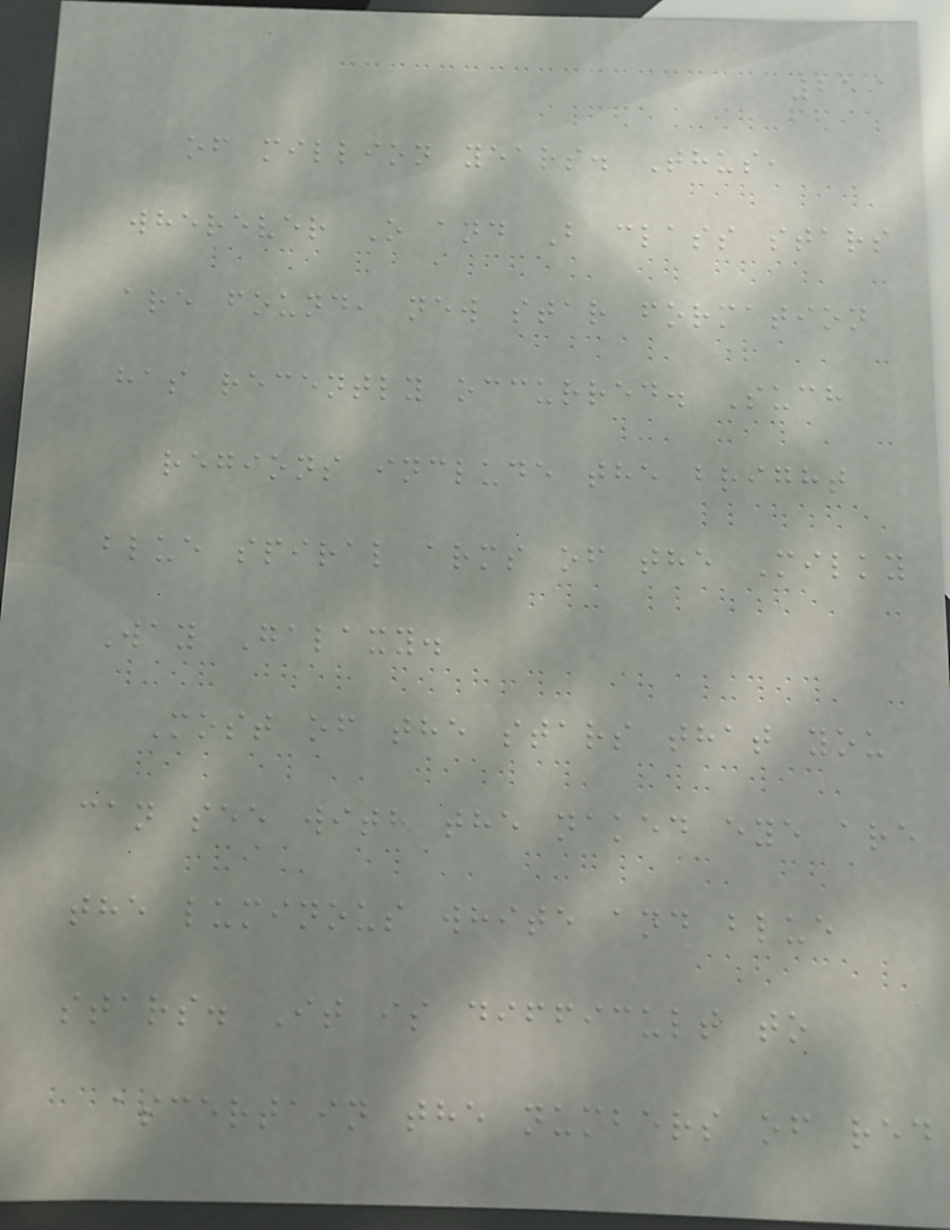259
of million years. Thus,
wherever O and B class stars
are found, new star formation
has recently occurred. Such
regions include the bright
blue spiral arms of the Milky
Way Galaxy.
Most of the stars that you
can see with the naked eye are
the luminous white and blue
stars. It is difficult to
ascertain the numbers of red
